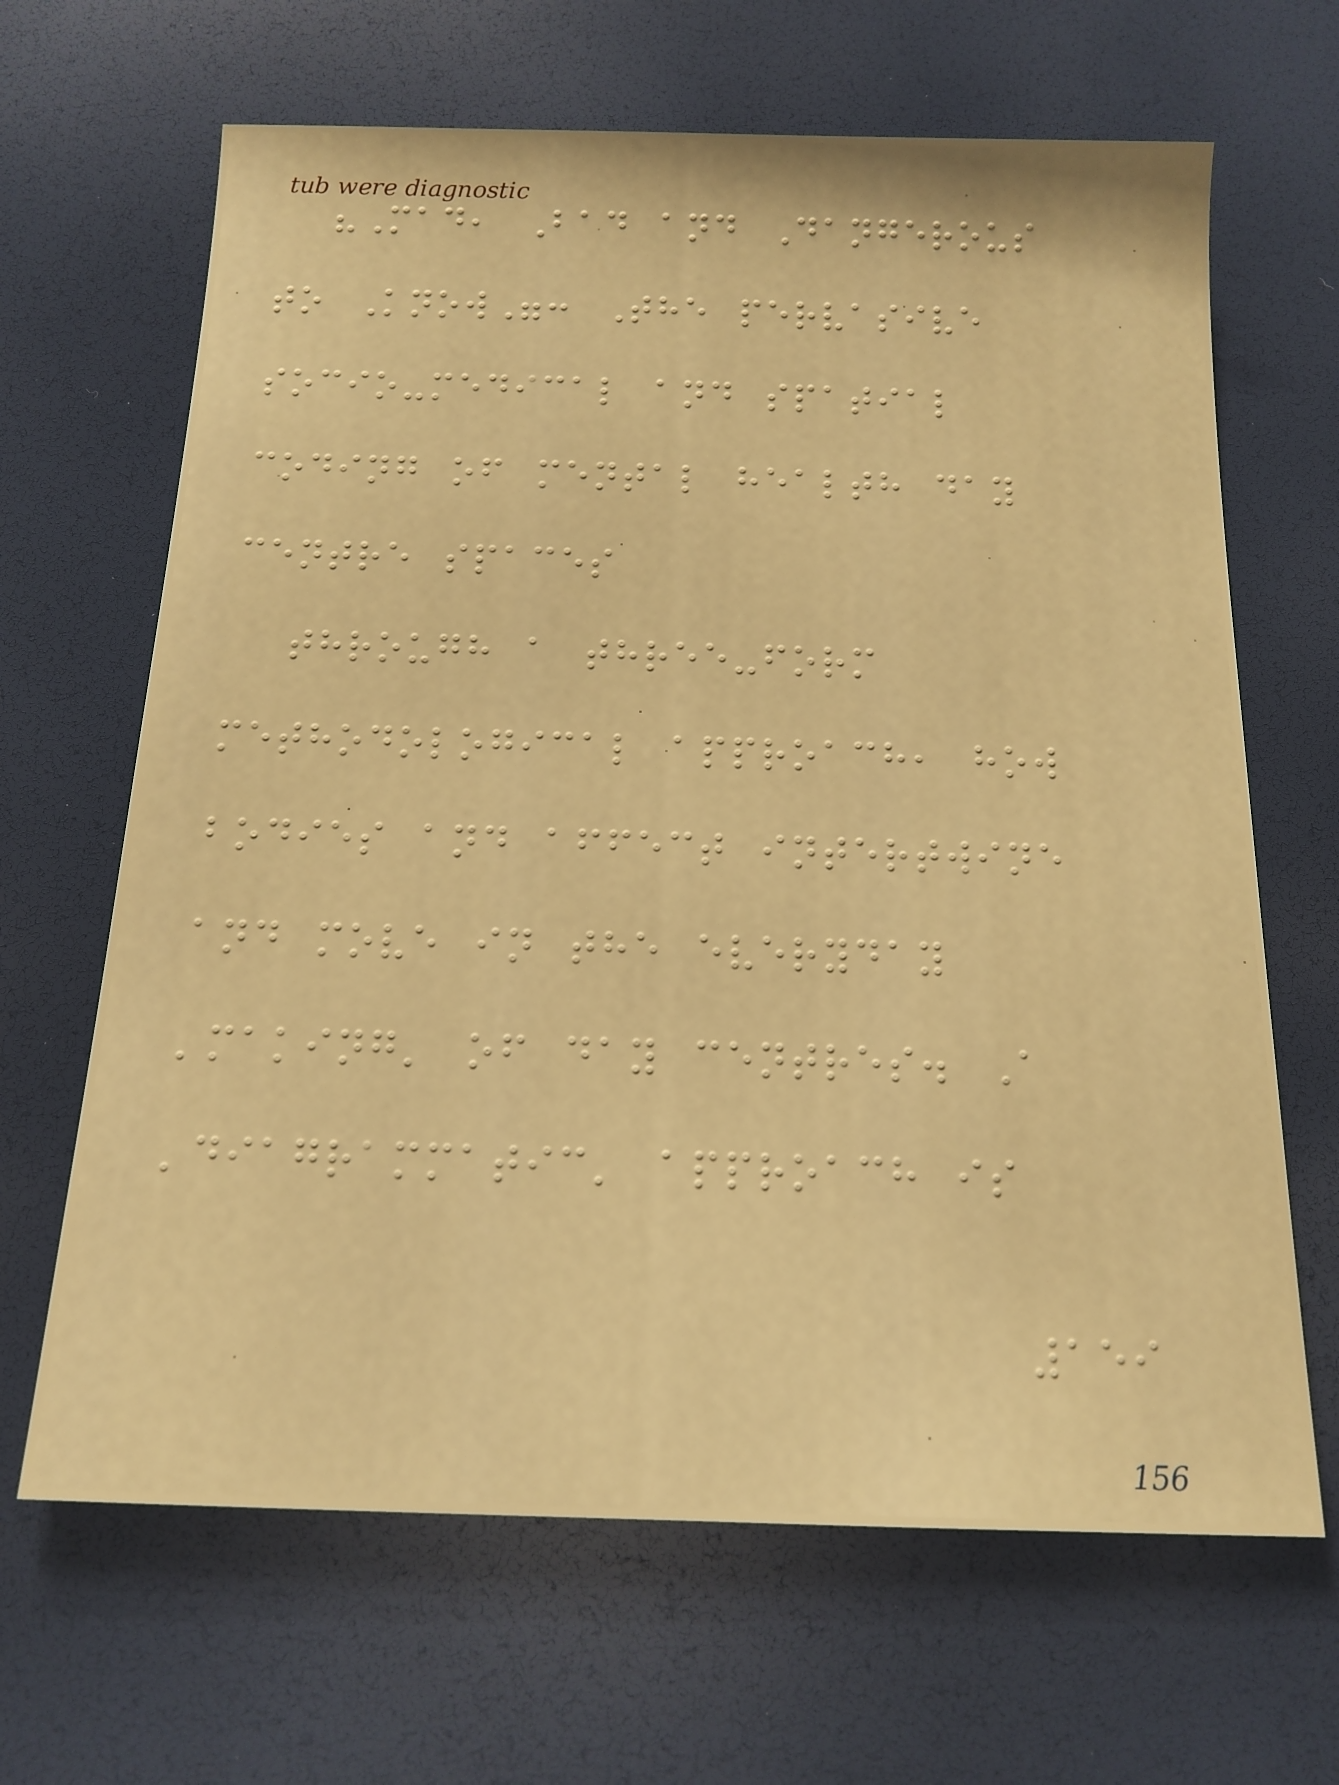"Mad, Bad and Dangerous
to Know": The pervasive
socio-medical and spatial
coding of mental health day
centre spaces
through a three-form
methodological approach, how
bodies and affect intertwine
and move in the everyday
'making' of day centres. A
'diagrammatic' approach is
159
